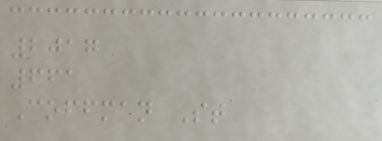2017
661
Coffman St
